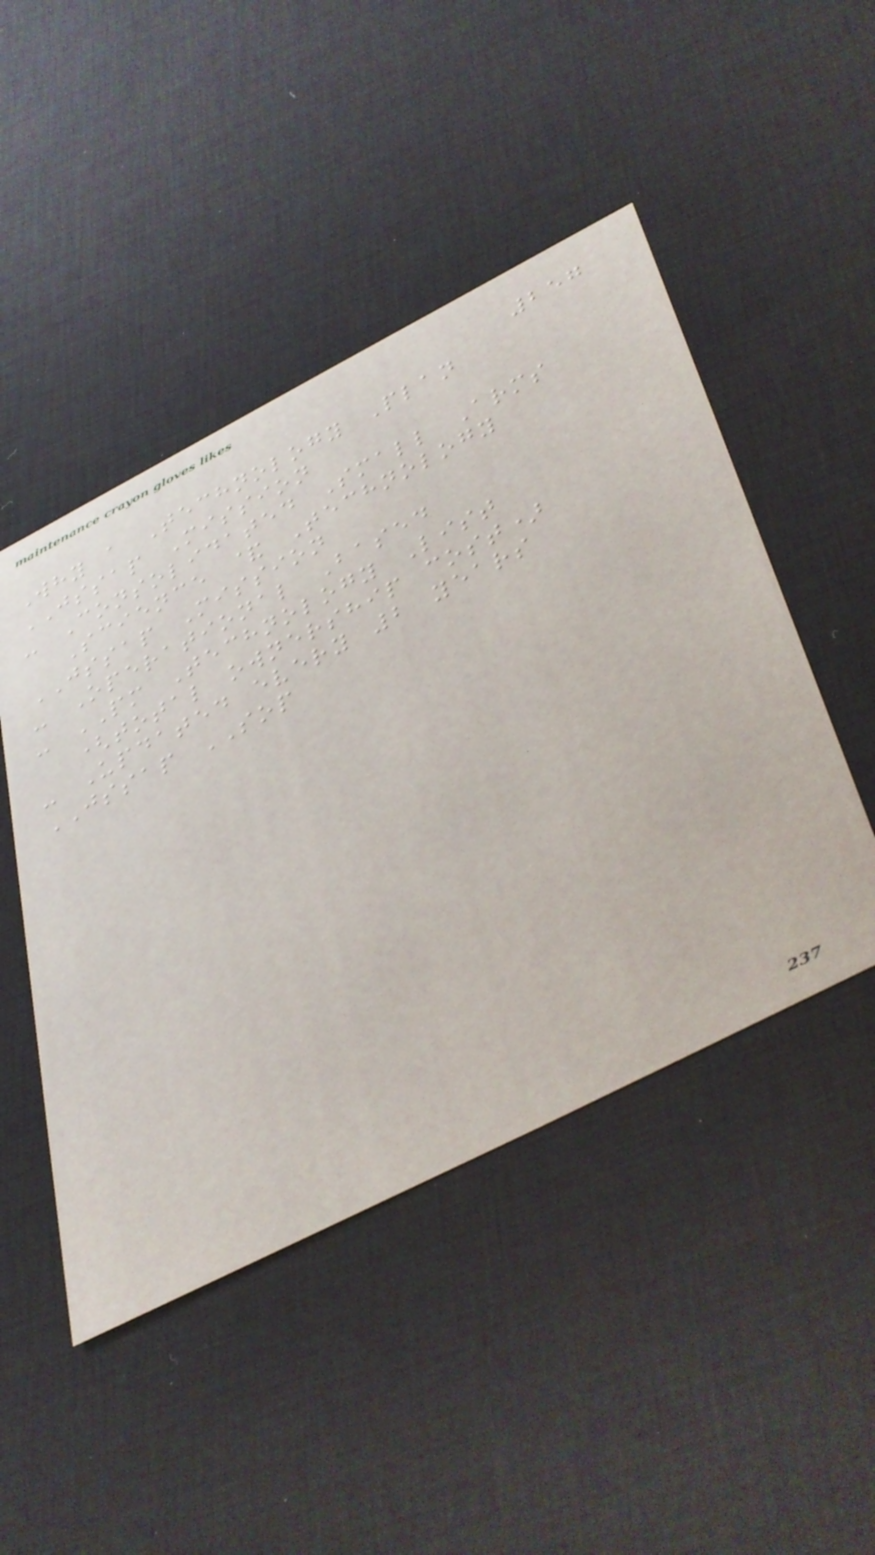257
Why a Technology Plan
JSSAP Mission
- Consolidated Small Arms
Science & Technology
JSSAP Mission
- Operational Based
- PM Technology List
(total ownership cost)
- Updated every 2 years
JSSAP SOP
